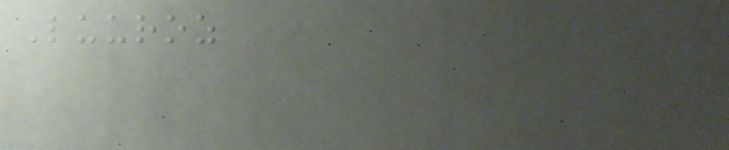Luuroz
